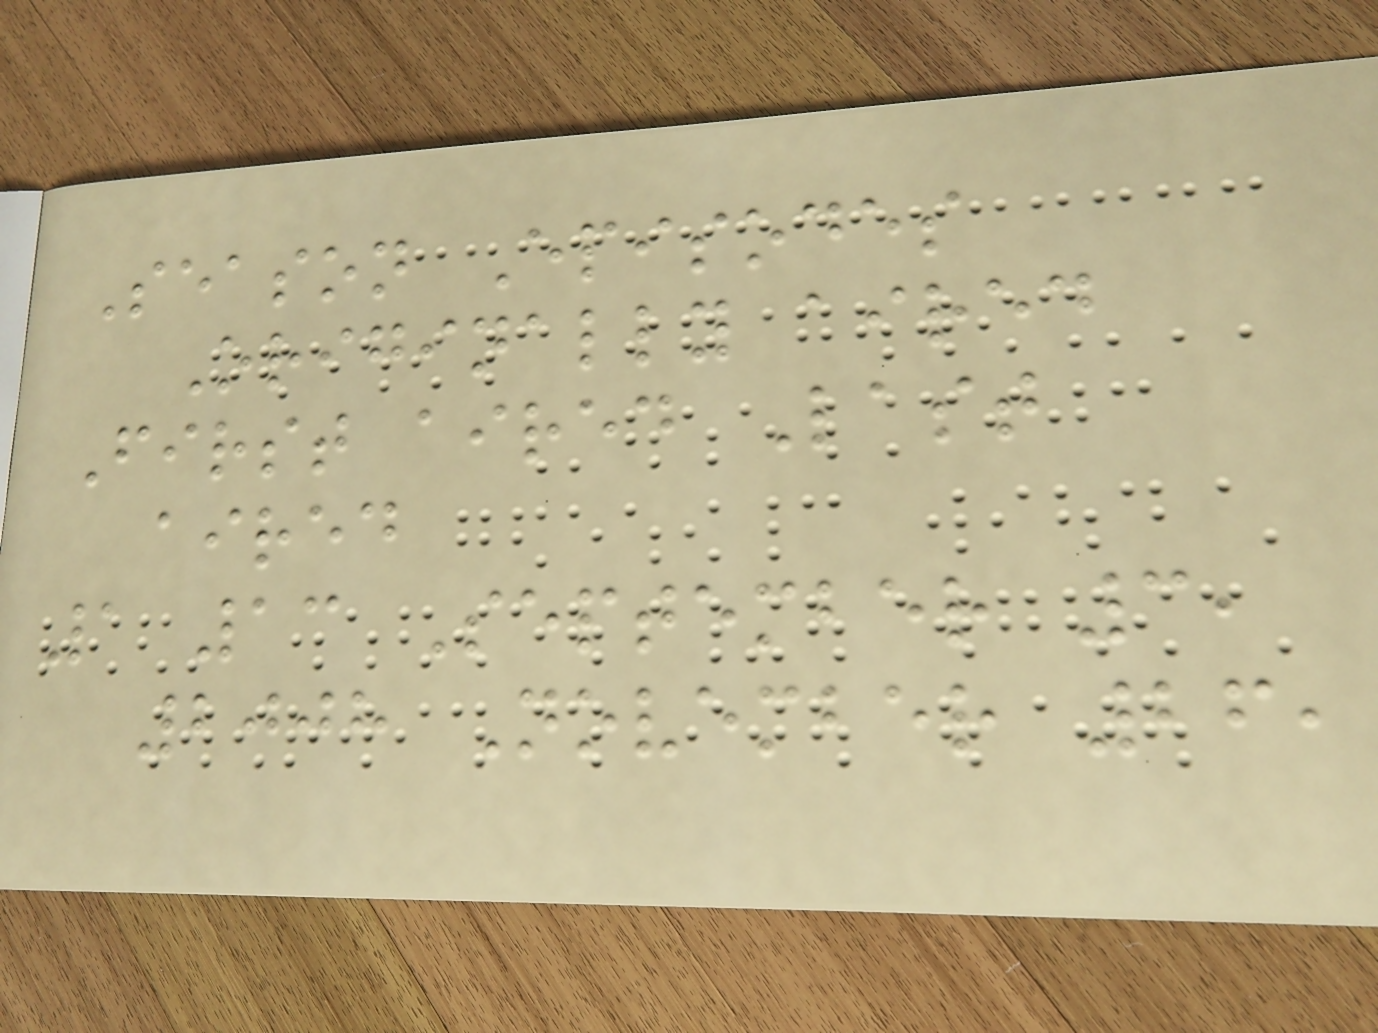Season Episodes
Originally aired
First aired Last
aired
1 13 September 3,
2008 November 26,
